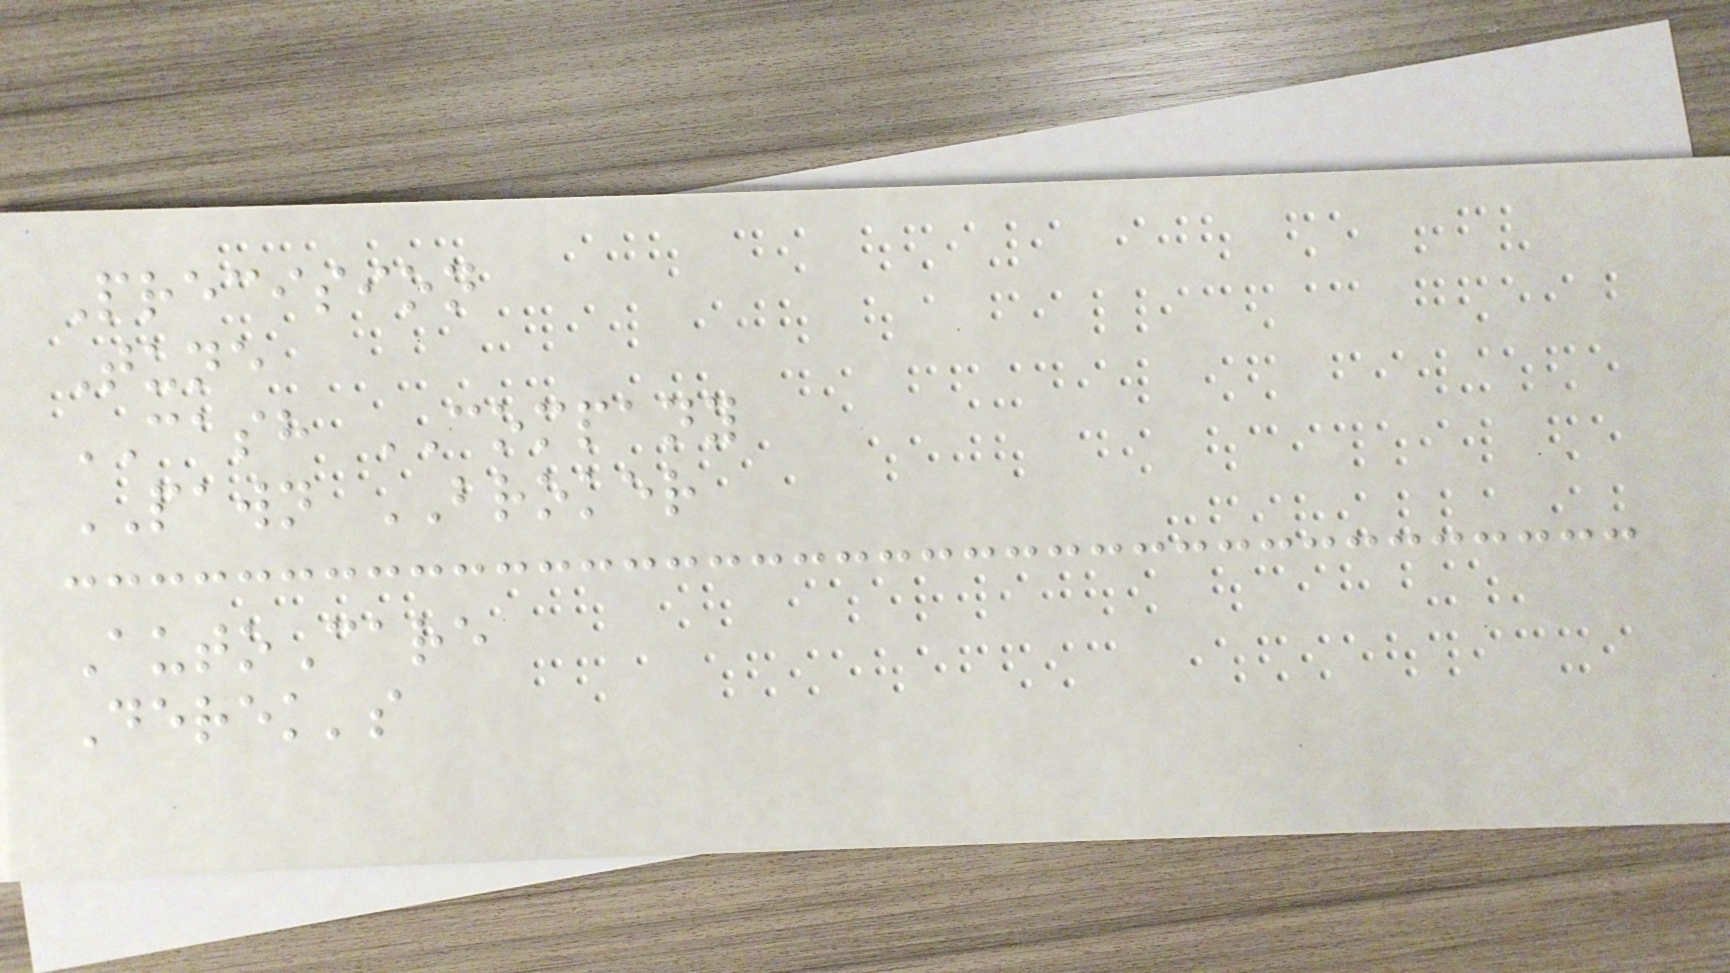Precision
Tune
CASH COMPANY
PAWN BROKER
AutoCare
Derek's
